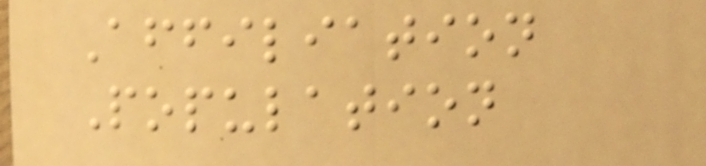Affiliation
Population
